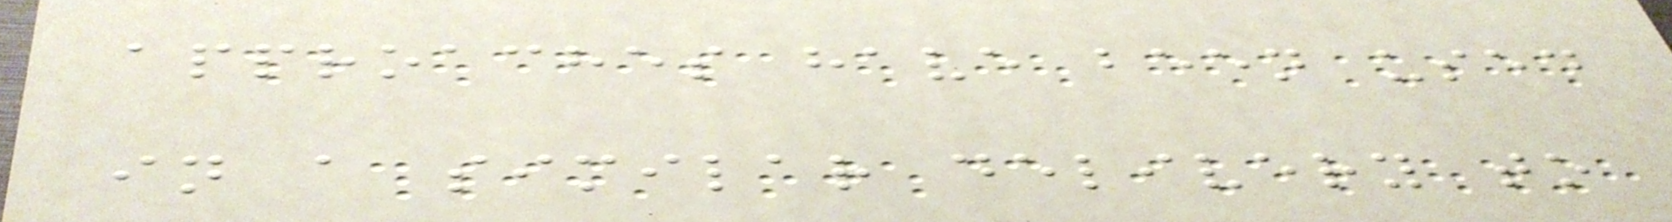approaches have been used
in a similar delivery to
